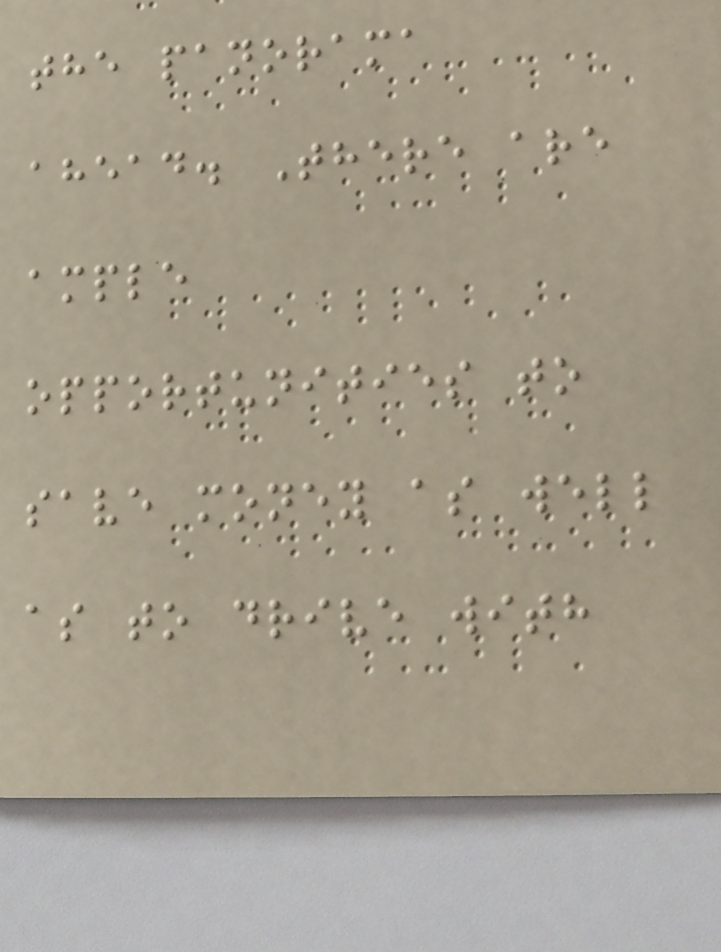the panorama
ahead. There are
ample
opportunities to
save money as well
as to drive with
